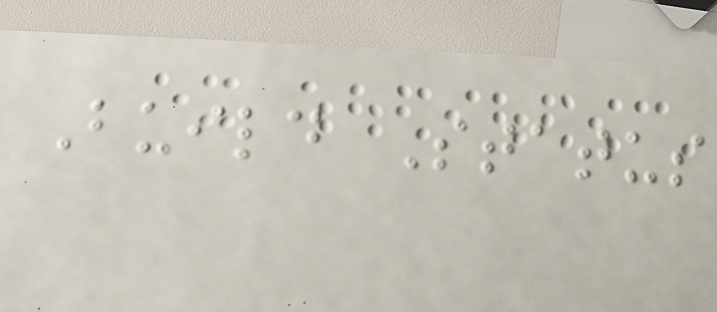Build Status
